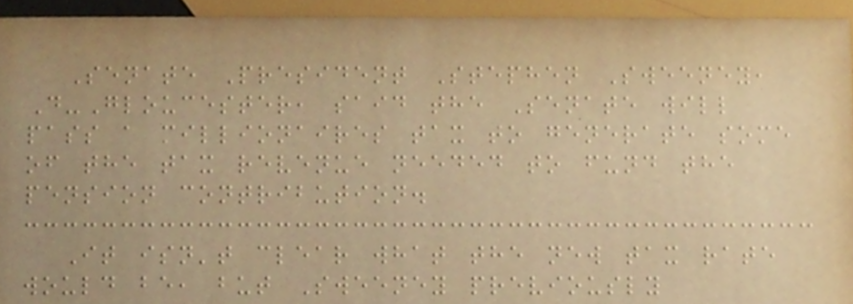Senate President Stephen Sweeney,
D-Gloucester, said the Senate will
pass a millionaires tax to generate some
of the tax revenue needed to fund the
pension contribution.
It isn't clear what the new tax rate
would be, but Sweeney previously
